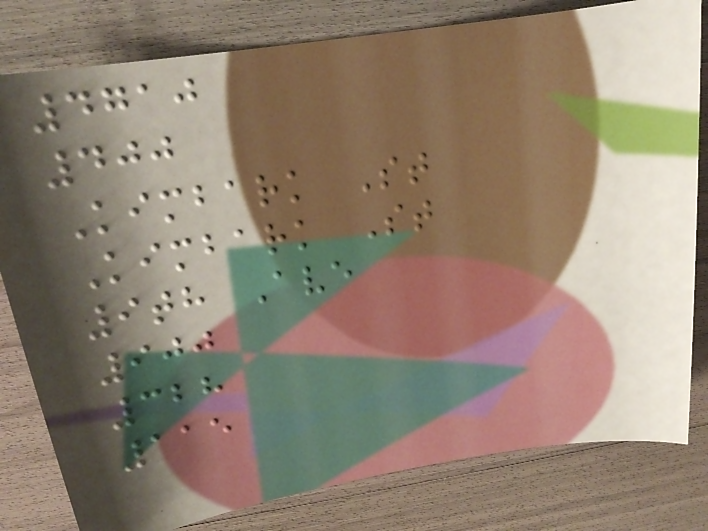4710
400
Kimbark St
Kimbark St
9th Ave
900
328
115
